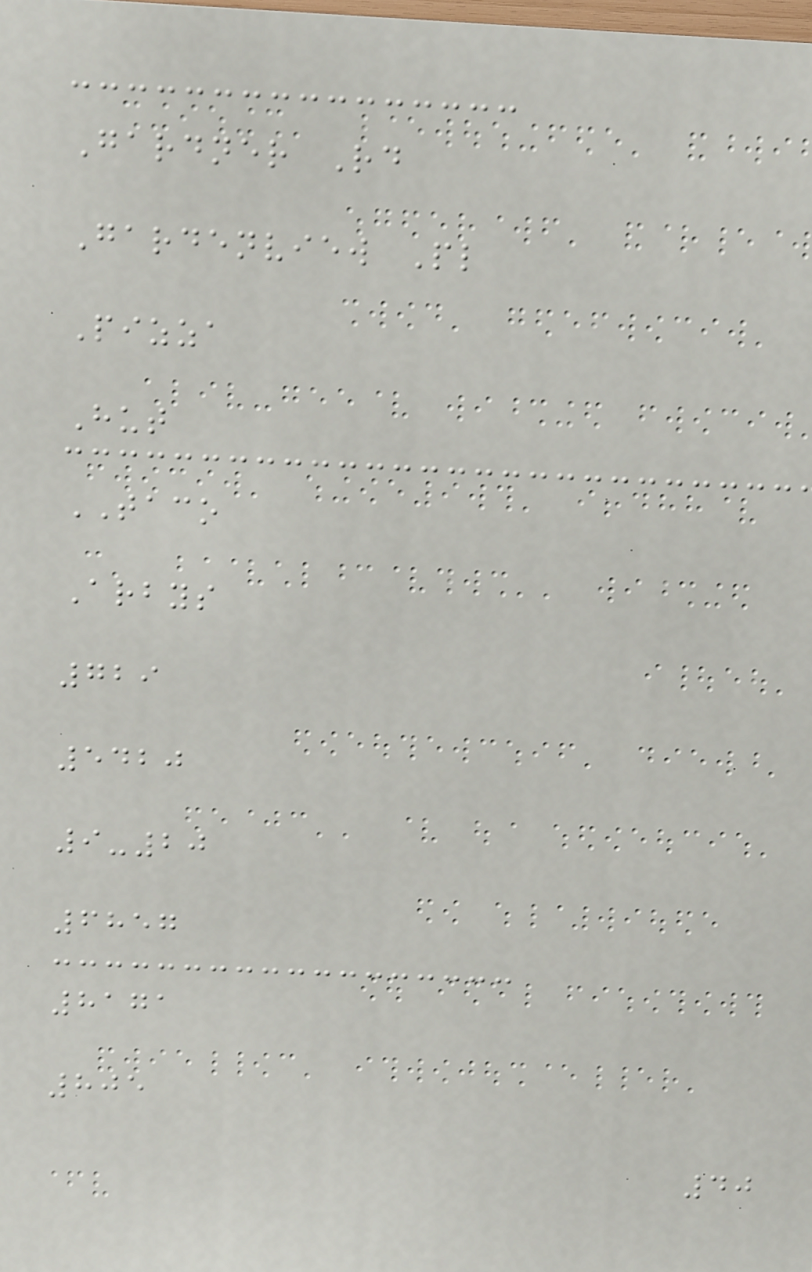Gardner Rd
Gardenview Pl
Pizza
Hut
TACO
Arbys
729
5420
9-20
6857
8171
805
40
